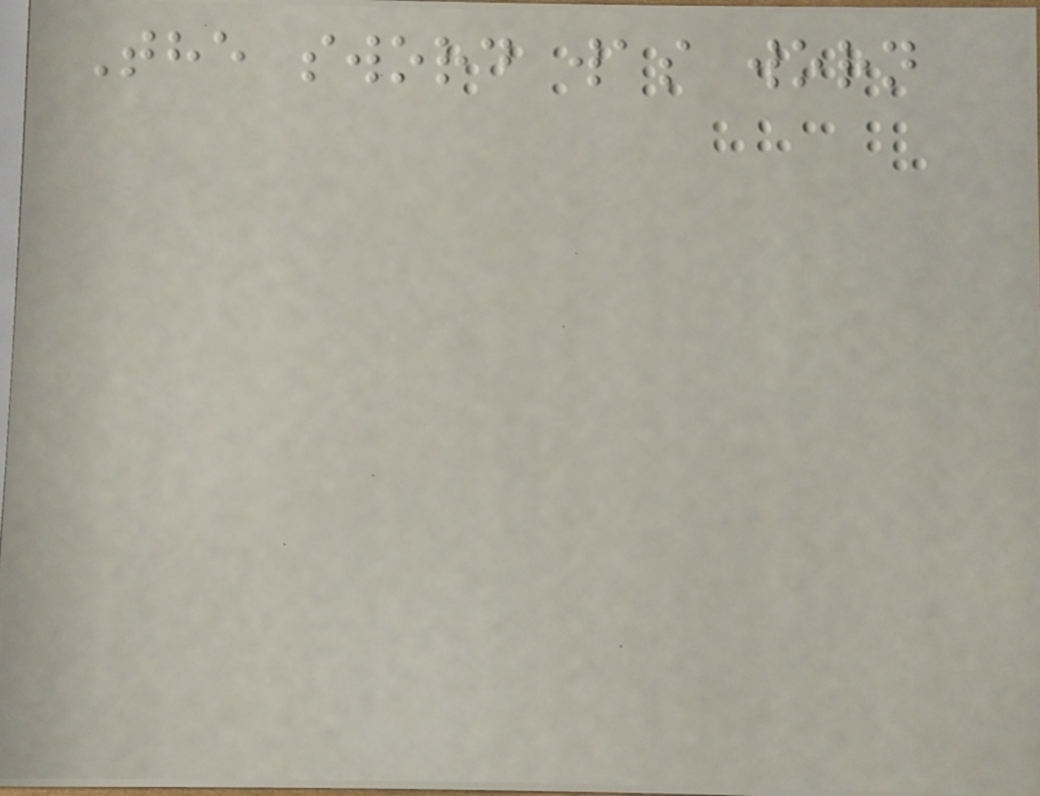The sword was worn
